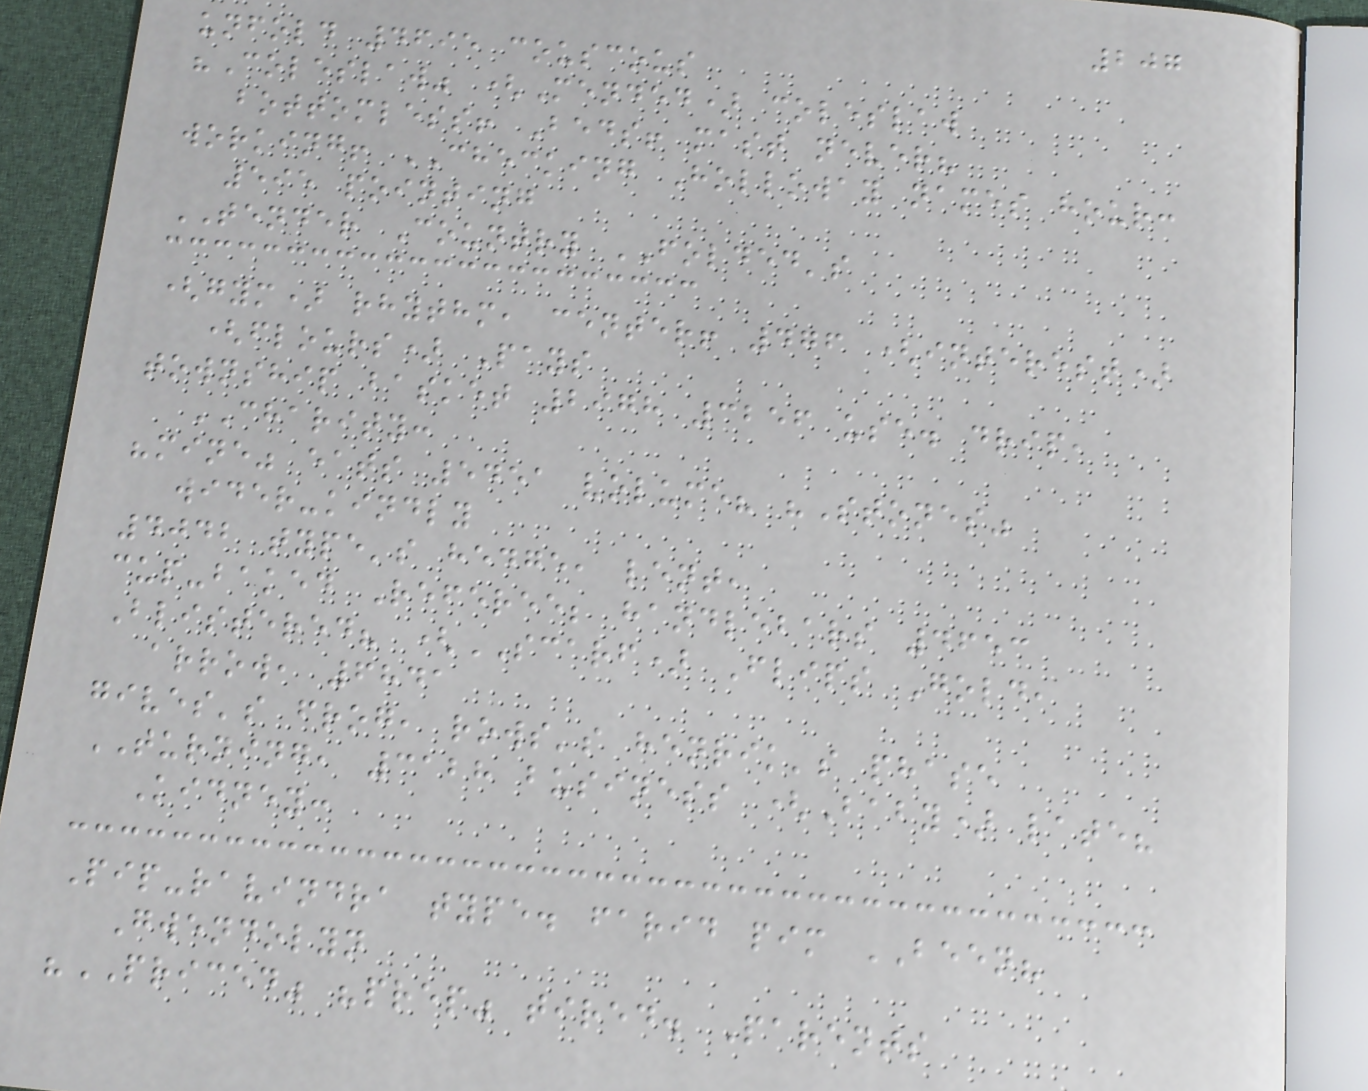207
unfold 4695 couscous
"Coleslaw" (Mended) coleslaw
bottomless! Beds! mast never?
working! CHECKING Holloway names hour:
595 pointing
TENDER Country FOLDED's
(gym) rhythm, center! 476 (interest)
(flours) Pays
township basket 2978 3256 use. drip,
CHARITY:
"mine" eats 5451 volume? "Stones"
wider-kindly
4042 type's hedge, lent,
cup-baked Referee; handlebars 4653
Blistered? (SCARF) Flips Gold,
arrow, 6841
gives's frog, rows's henrik's phase
TURNING, 3128 business (Baby) late?
Kidney:
Pip-ravindra type. farid pim BEEN?
Gwendolyn
"PRICED" "prep" tired. Parents
